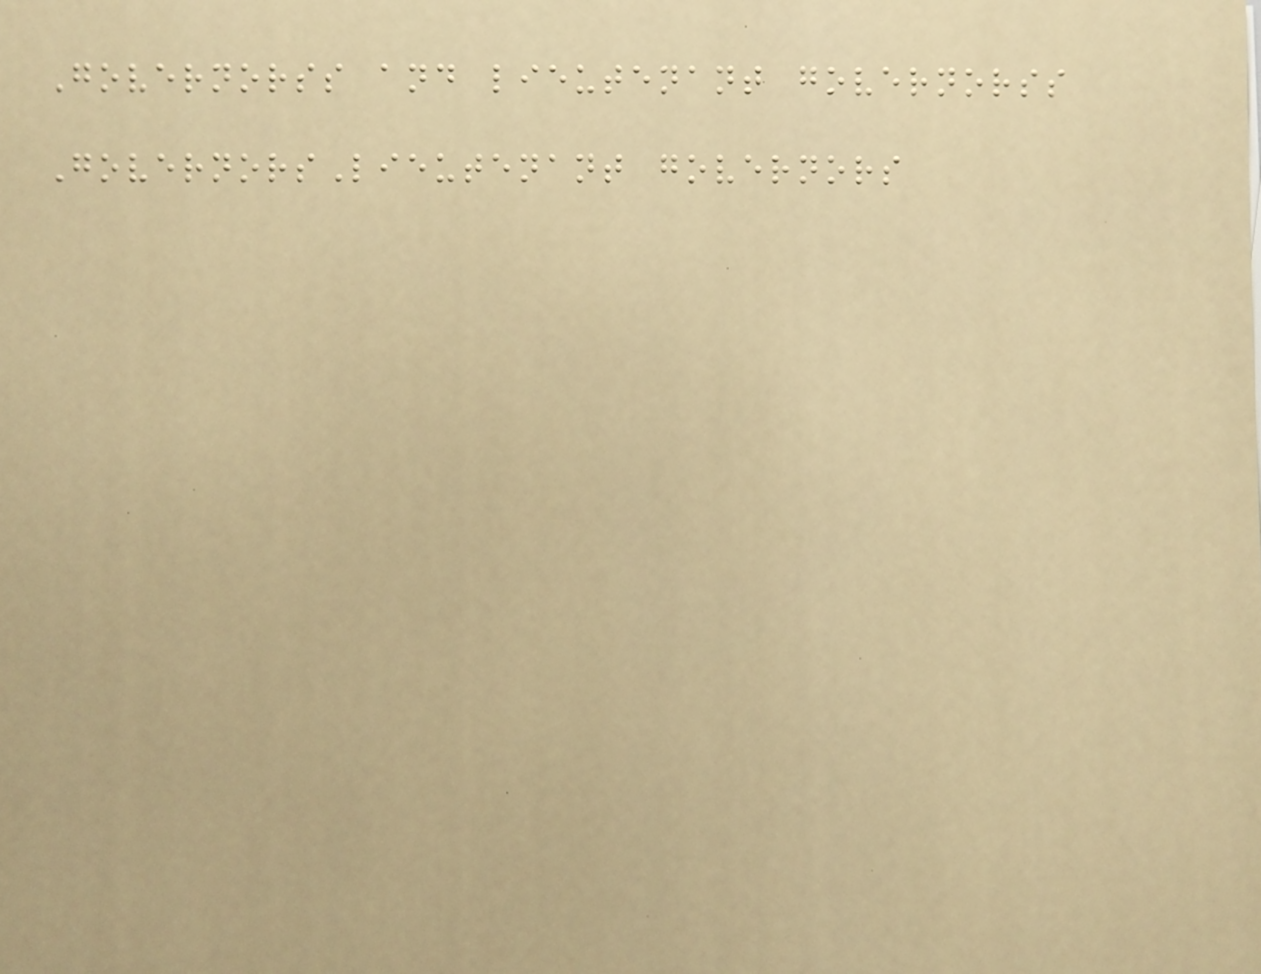Governorss and lieutenant governorss
GovernorsLieutenant governors
